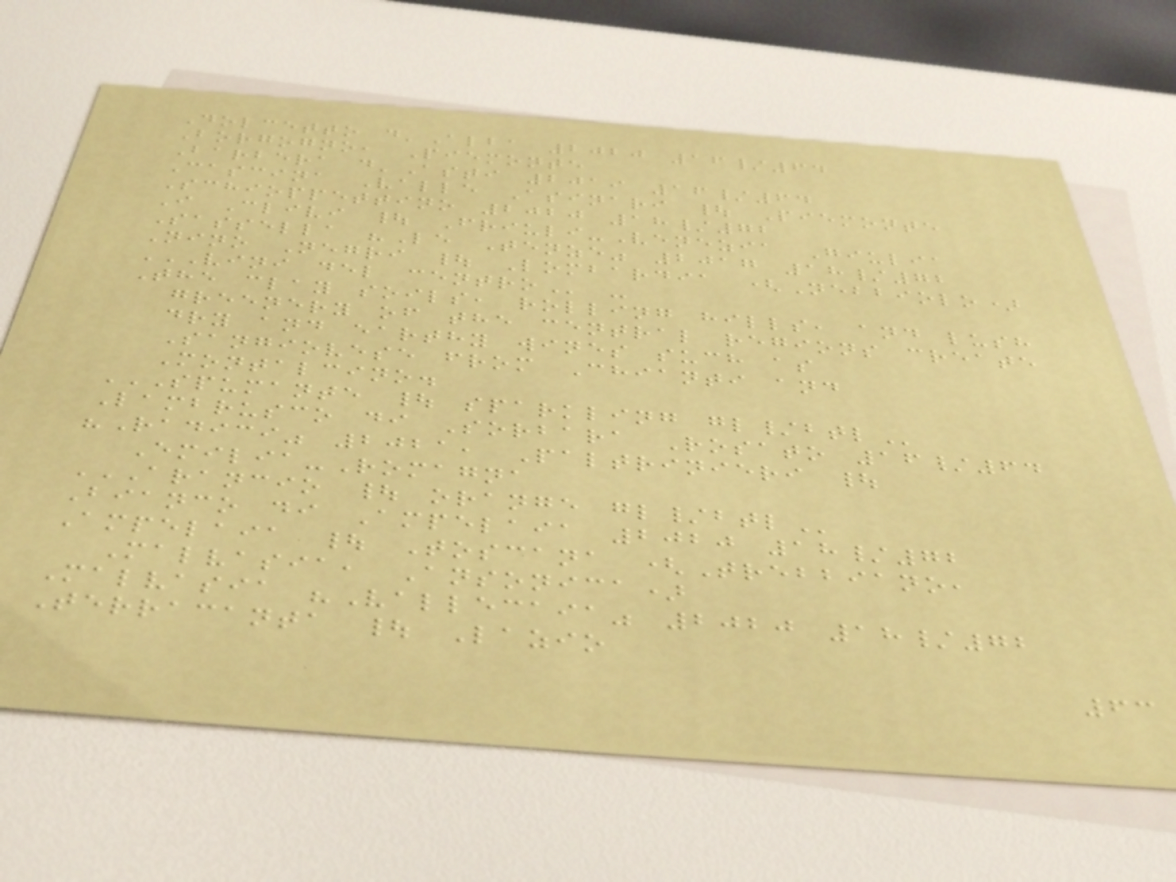Dolcetto d'Alba 2020 16/64
Borgogno, Piemonte
Barbera d'Asti 2019 16/64
Cascina Valle Asinari | Piemonte
Schioppettino 2020 18/72
I Clivi | Friuli-Venezia Giulia
Sassella "Le Tenze" 2017 18/72
Nino Negri | Lombardia (Nebbiolo)
VINI DEL CENTRO -
The clay soils, rolling hills, and lush
greenery of the central regions create
dry and earthy wines such as
Sangiovese from Chianti and
Montalcino.
SPUMANTE | SPARKLING GL/BTL
Lambrusco di Sorbara Rosato 16/64
"Radici" 2021, Paltrinieri |
Emilia-Romagna
ARANCIO | ORANGE GL/BTL
Bianco di Ampelaia 2020 18/72
Ampelaia | Toscana (Trebbiano,
Malvasia, Ansonica)
Malvasia "Vallecaia" 2020 18/72
Terracanta | Lazio
63
